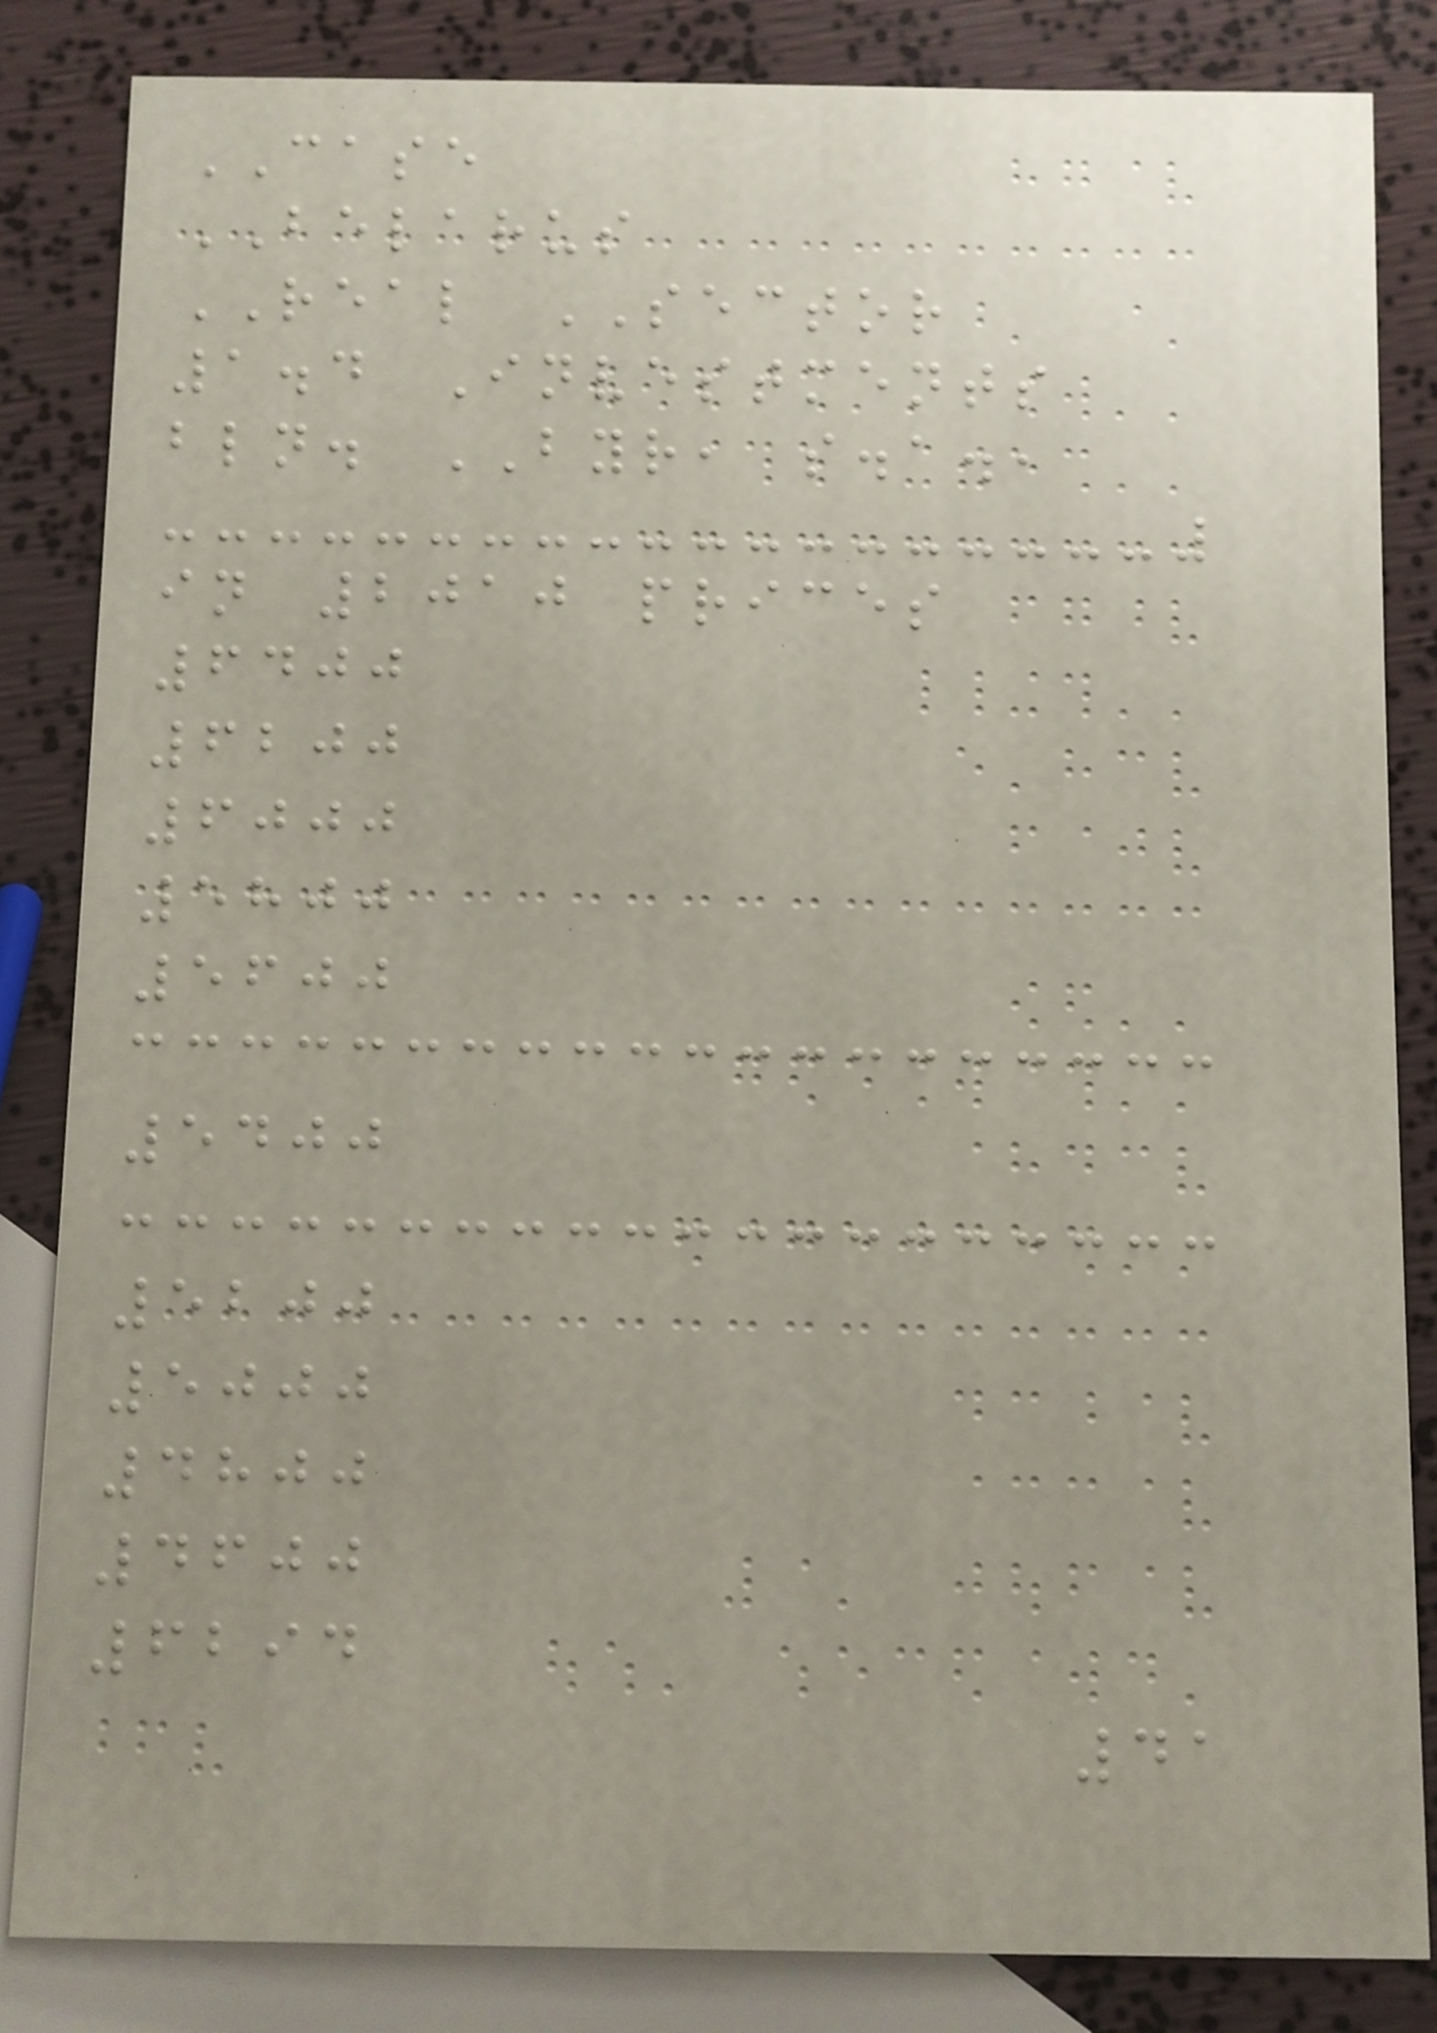CASE
BELARUS
REAL SECTOR
1.4 Investments
bln. BYR, s.a.,
in 2010 prices
6400
6200
6000
5800
5600
5400
5200
5000
4800
4600
6294
41
